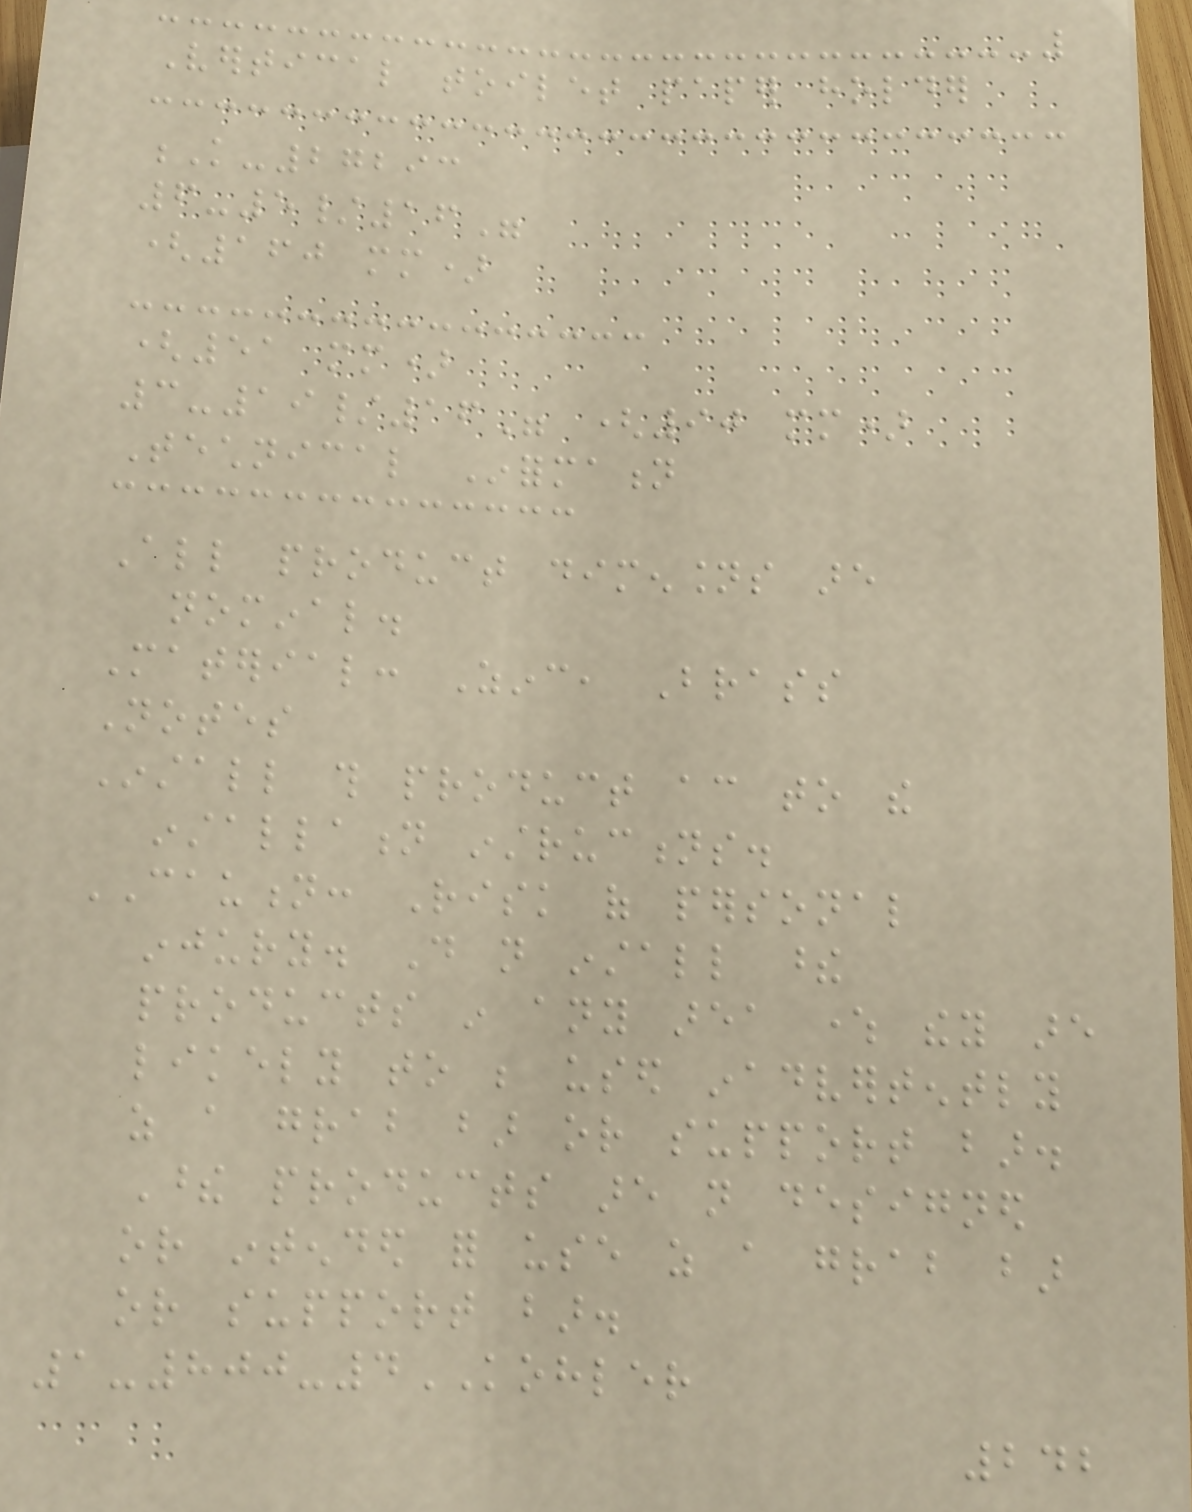Vertical toilet paper holder
K-27293
6-5/16"
(160 mm)
(51 mm)
3-19/16" (90 mm)
Technical Information
All product dimensions are
nominal.
Material: Zinc, Brass
Notes
Install this product according to the
installation instructions.
CAUTION: Risk of personal
injury. Do not install these
products in any area where they are
likely to be used inadvertently
as a grab bar or support bar.
These products are not designed
or intended for use as a grab bar
or support bar.
1-800-4KOHLER
242
